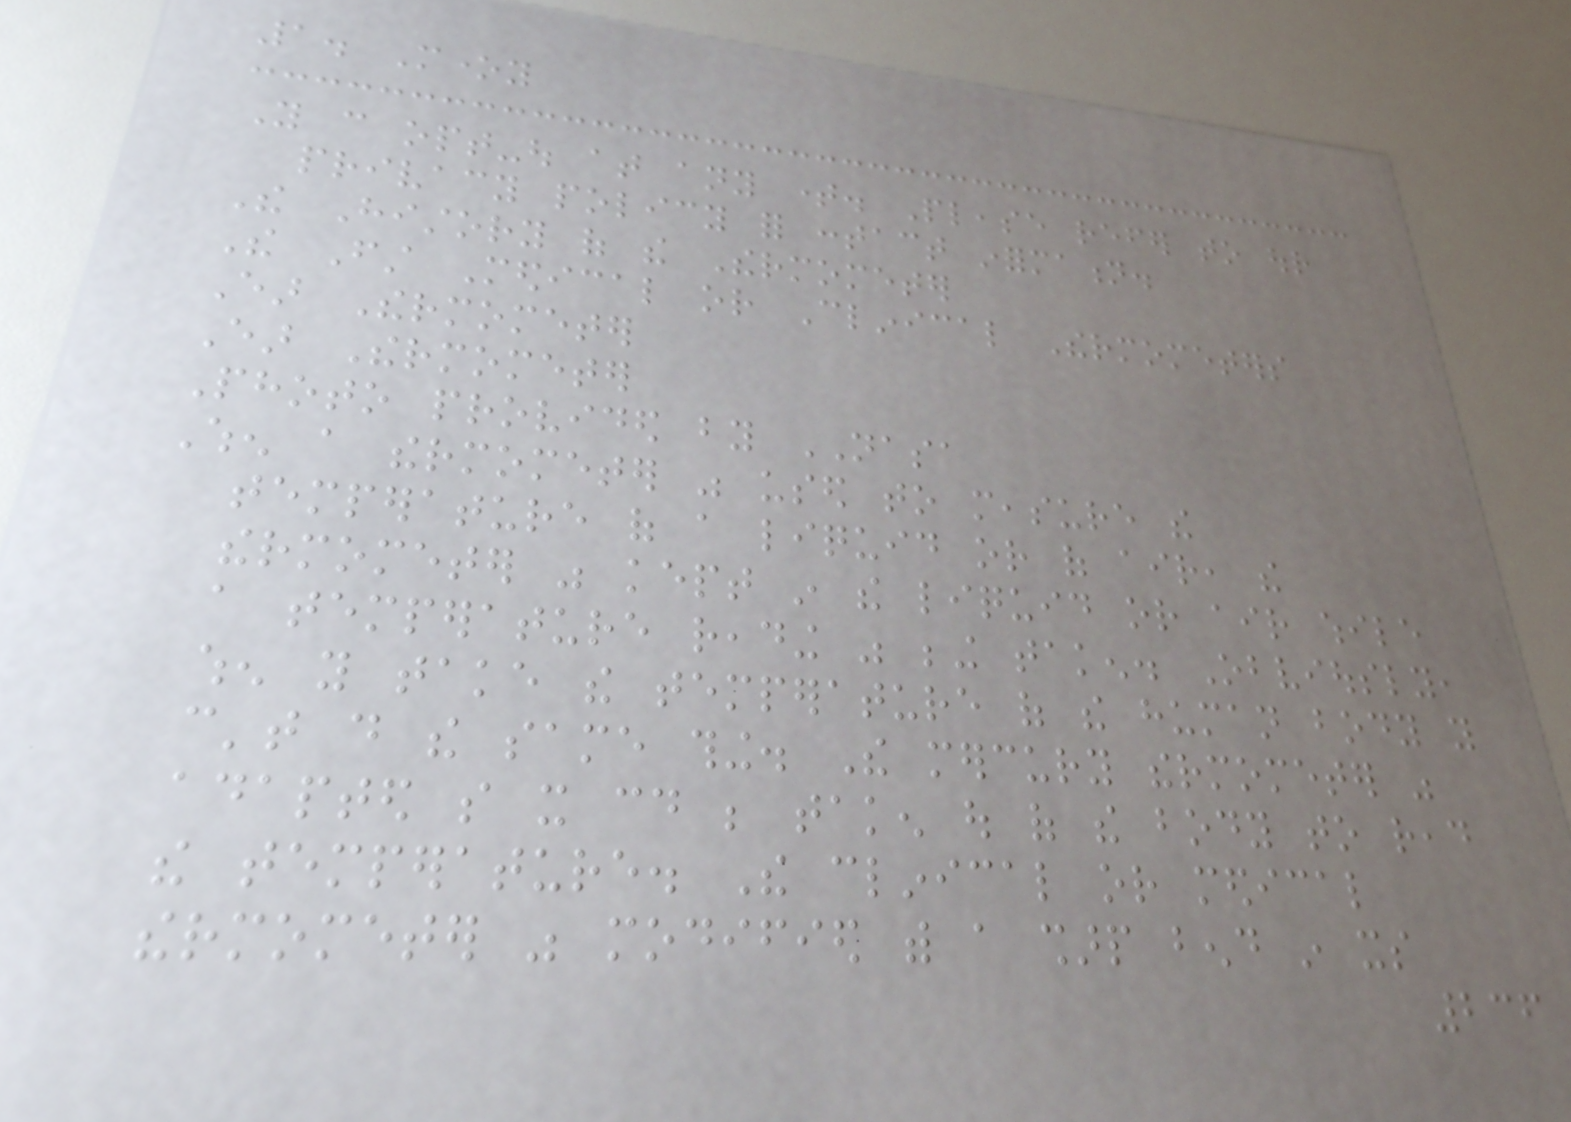1. Money
You can opt-out at any time. Please refer to our
privacy policy for contact information.
The History of the Thermometer
The First Medical or Clinical Thermometers
Ear Thermometer
Ear Thermometer
Photo provided by NASA
When a thermometer was used to measure the
temperature of a liquid or of air, the
thermometer was kept in the liquid or air while
a temperature reading was being taken. Obviously,
when you take the temperature of the human body you
can't do the same thing. The mercury thermometer was
adapted so it could be taken out of the body to read
the temperature. The clinical or medical
thermometer was modified with a sharp bend in its
236
